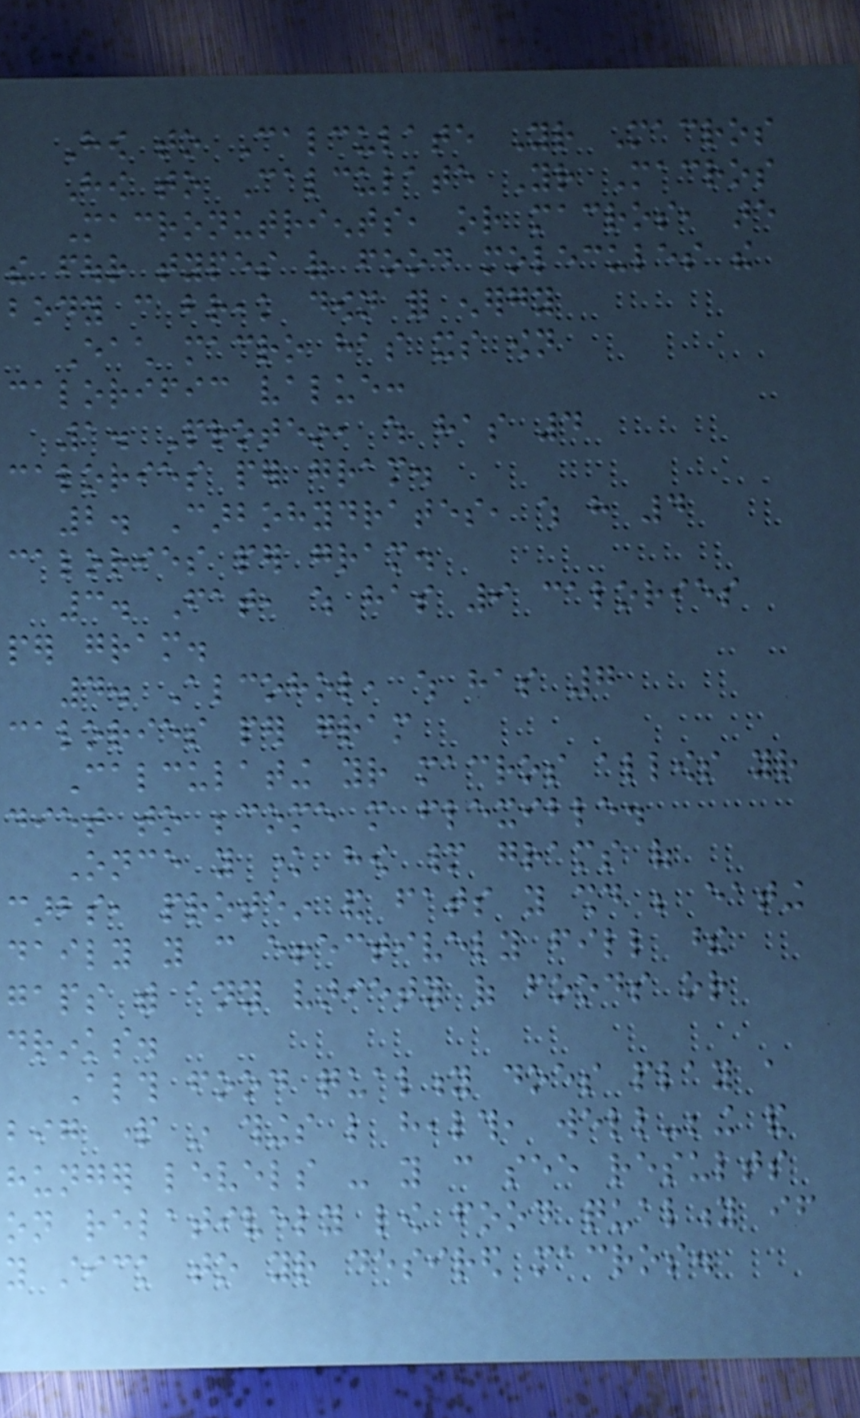How to Calculate Your Macros
How to Calculate Your Macros
Macronutrients, or macros, are
the four types of food molecules the
body can break down for energy
Each macro has its own
calorific value:
1. Protein, which has 4
calories per gram.
2. Carbohydrates, which have 4
calories per gram.
3. Fat, which has 9 calories
per gram.
4. Alcohol, which has 7
calories per gram
Calculating your macros allows your
diet to become more flexible.
Once you know how many grams of
carbs, protein and fats you should be eating
daily you can effectively fill these
gaps with any variety of foods or
drinks.
Although food quality does play a
big part in things like health, well-being and
hunger levels - you can see results
on relatively low food quality if
you stick to your desired macros.
